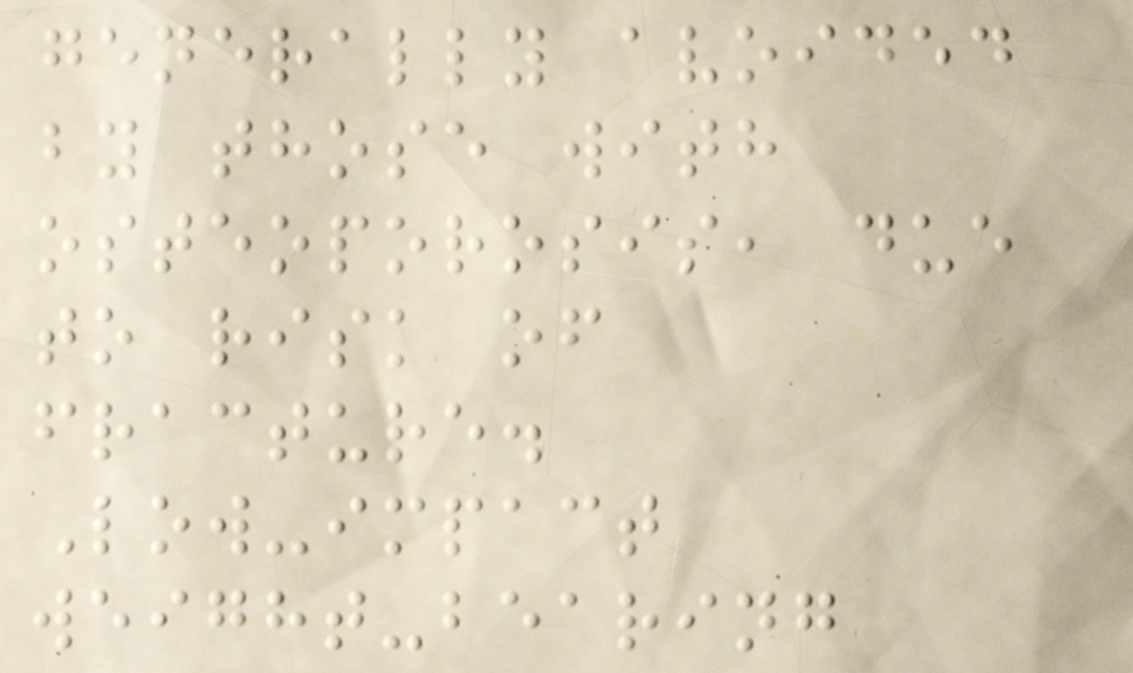generally avoided
by those with
osteoporosis, due
to risk of
fracture.
Low-impact
weight-bearing
